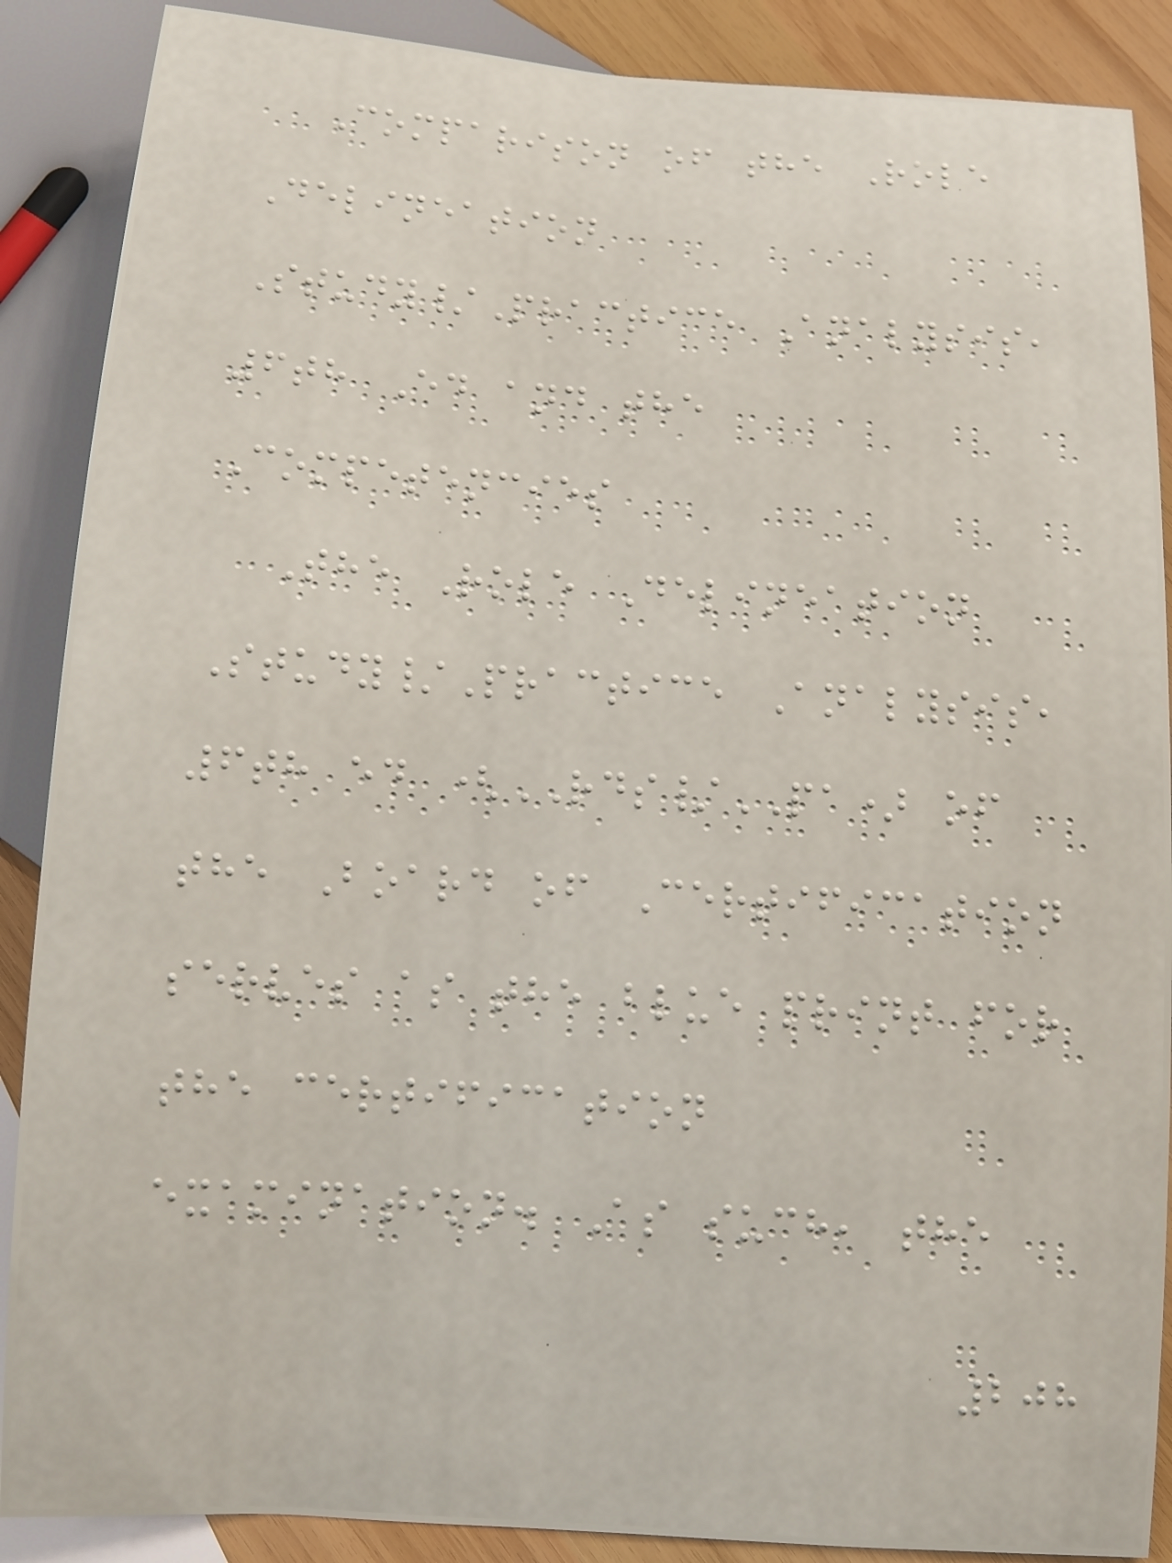Comparison of the Role
Delineation
Study/Practice Analysis,
6th Ed and the
Competencies
The Role Delineation
Study/Practice Analysis,
6th ed (RDS/PA) of
the Board of Certification
serves as the blue print for
the certification
examination. As such, the
208
